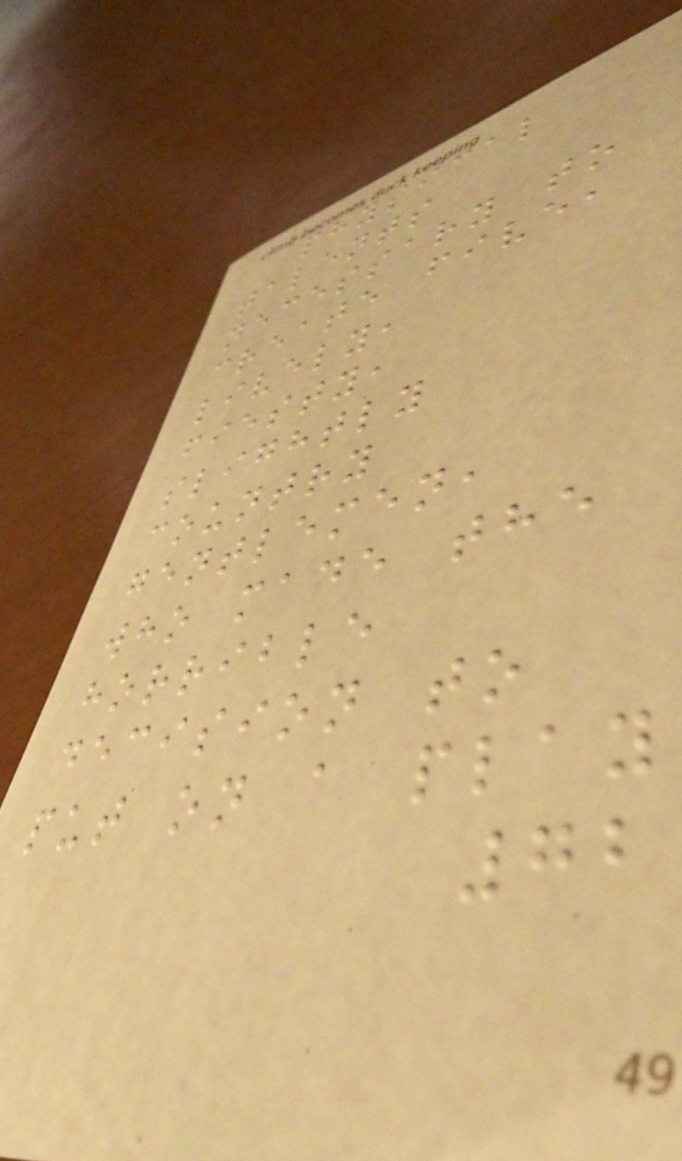physical
talents
necessary to
create five,
lively,
fiesty,
slightly
country
gentlemen,
who made the
horrible
decision to
put on a play
72
